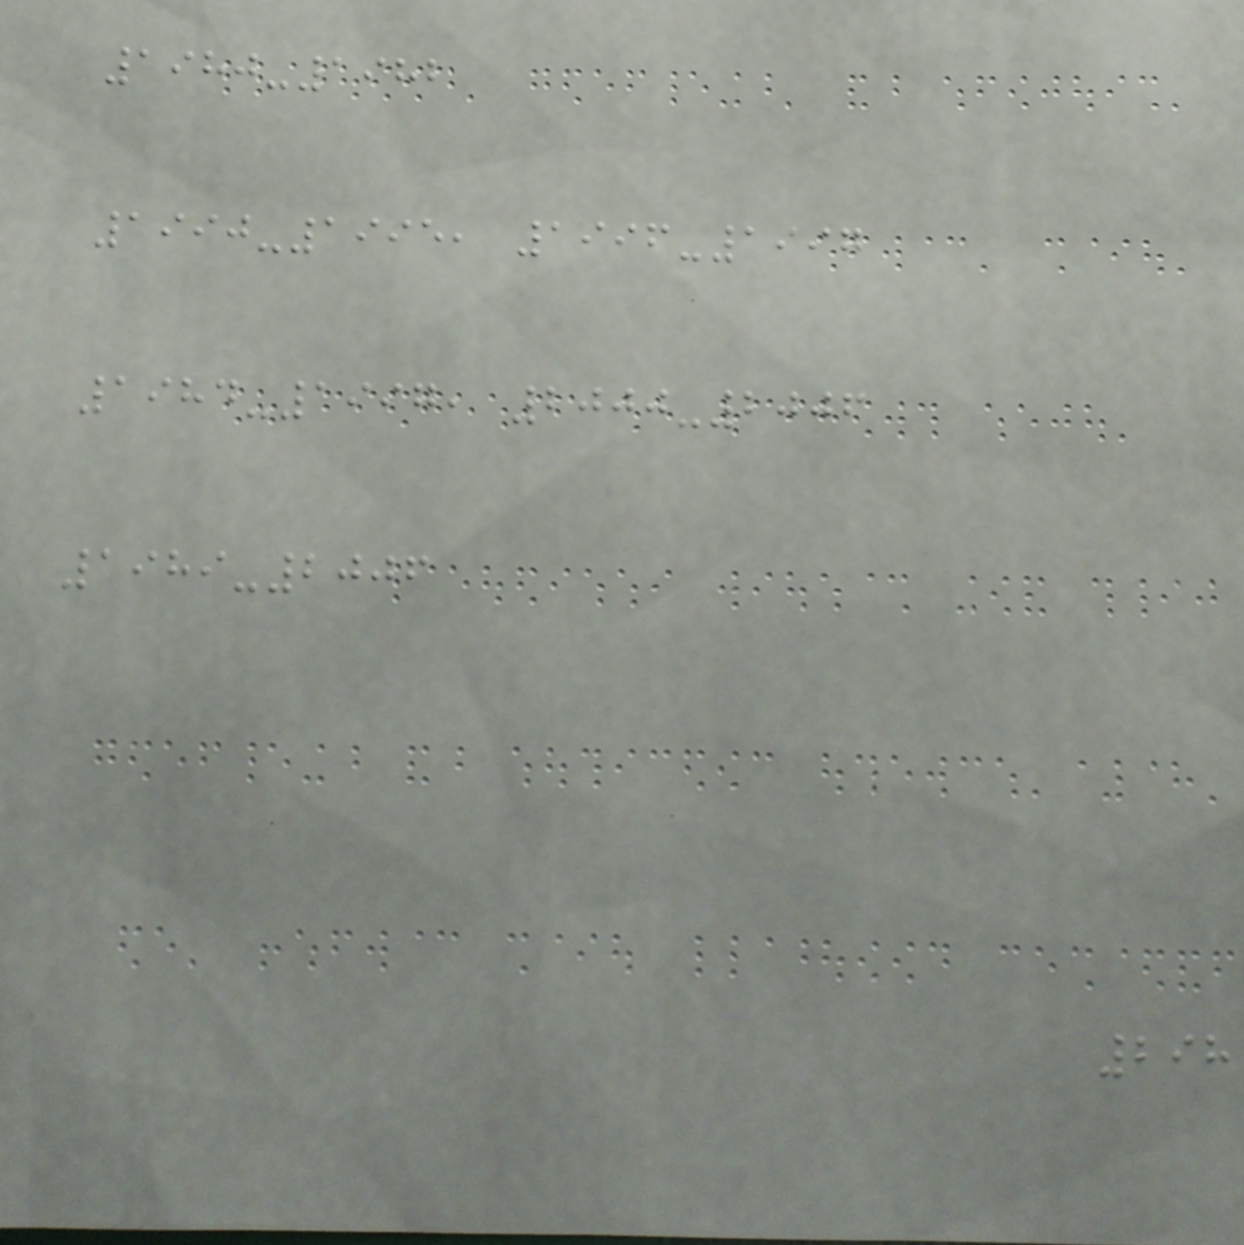1980-1982
1990-1995, 1996-1997
1984-1997, 2000-2006
1989-2006
298
